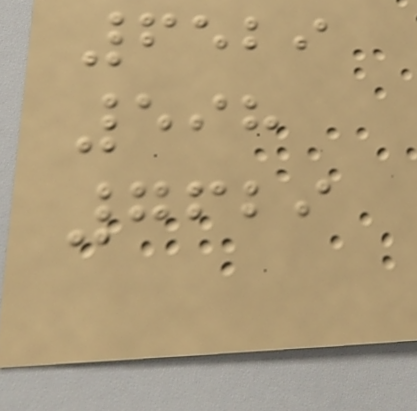6529
598
7629
